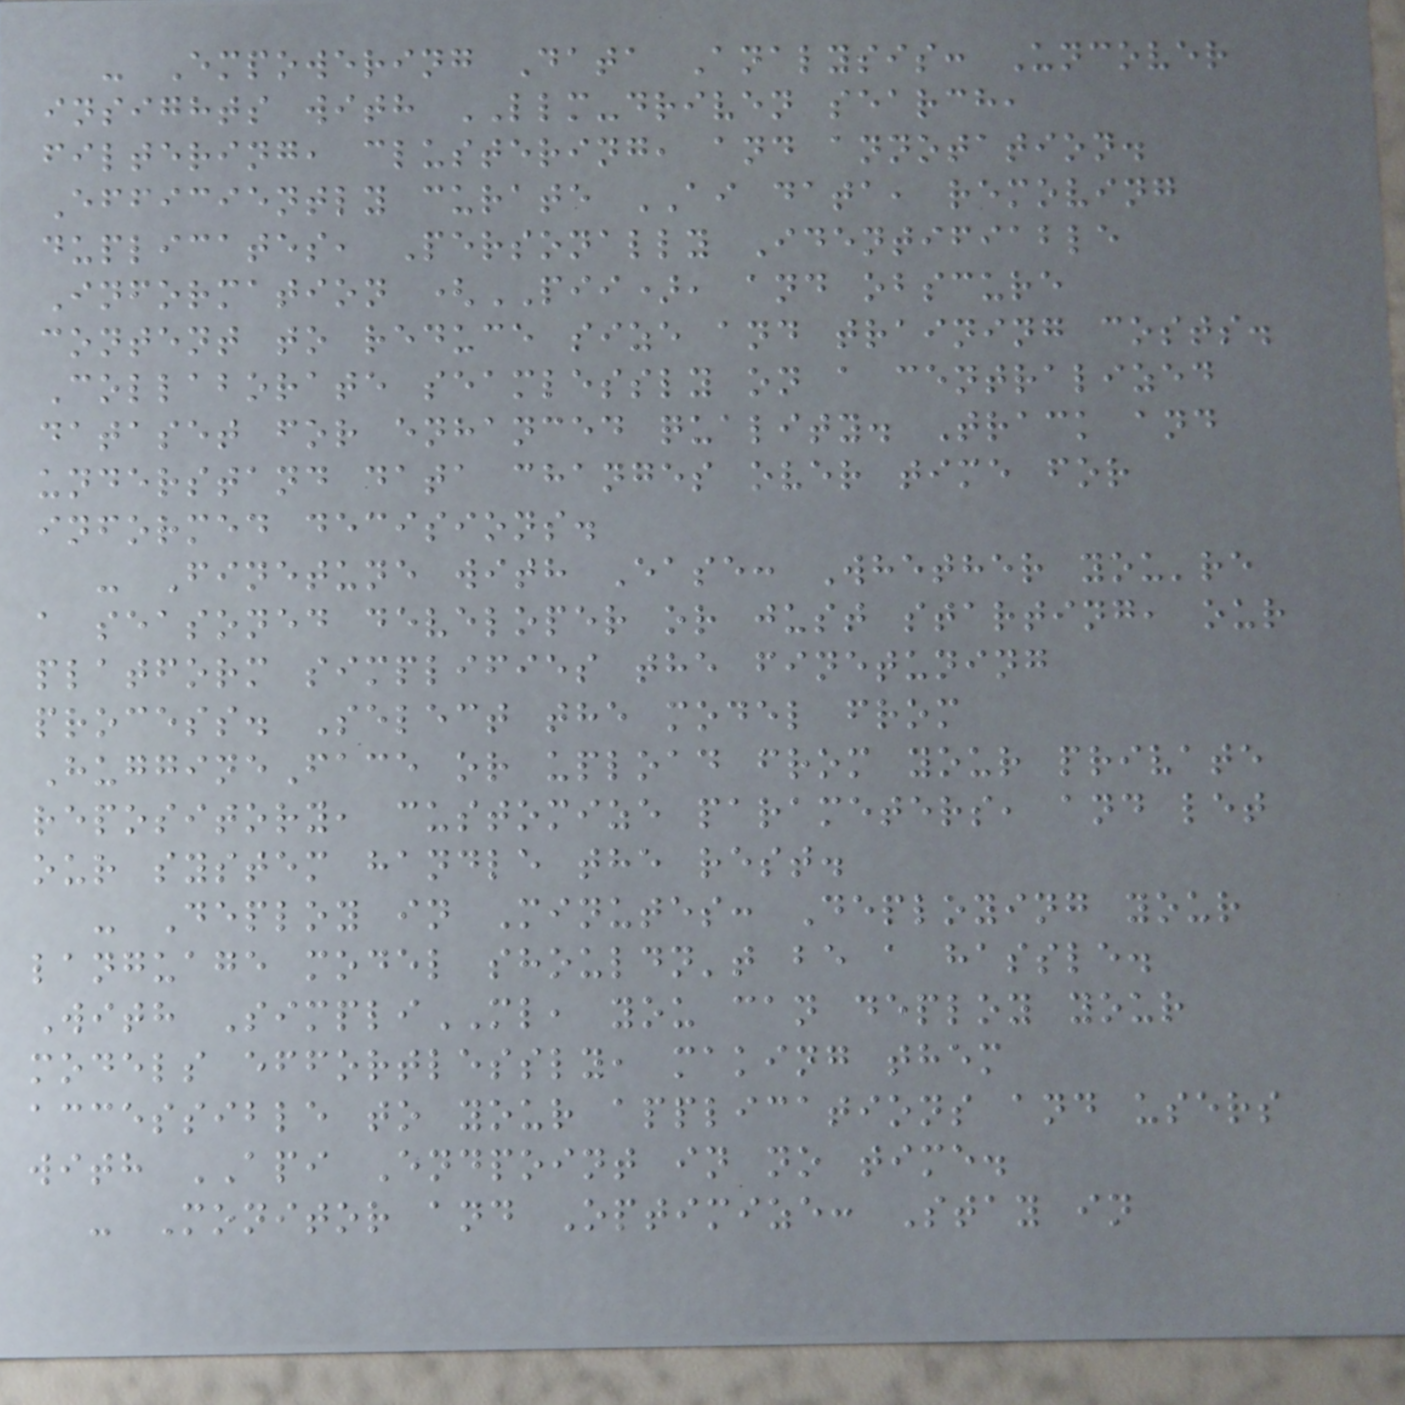- Empowering Data Analysis: Uncover
insights with LLM-driven search,
filtering, clustering, and annotation.
Efficiently curate AI data, removing
duplicates, Personally Identifiable
Information (PII), and obscure
content to reduce size and training costs.
Collaborate seamlessly on a centralized
dataset for enhanced quality. Track and
understand data changes over time for
informed decisions.
- Finetune with Ease: Whether you're
a seasoned developer or just starting, our
platform simplifies the finetuning
process. Select the model from
HuggineFace or upload from your private
repository, customize parameters, and let
our system handle the rest.
- Deploy in Minutes: Deploying your
language model shouldn't be a hassle.
With SimpliML, you can deploy your
models effortlessly, making them
accessible to your applications and users
with API Endpoint in no time.
- Monitor and Optimize: Stay in
